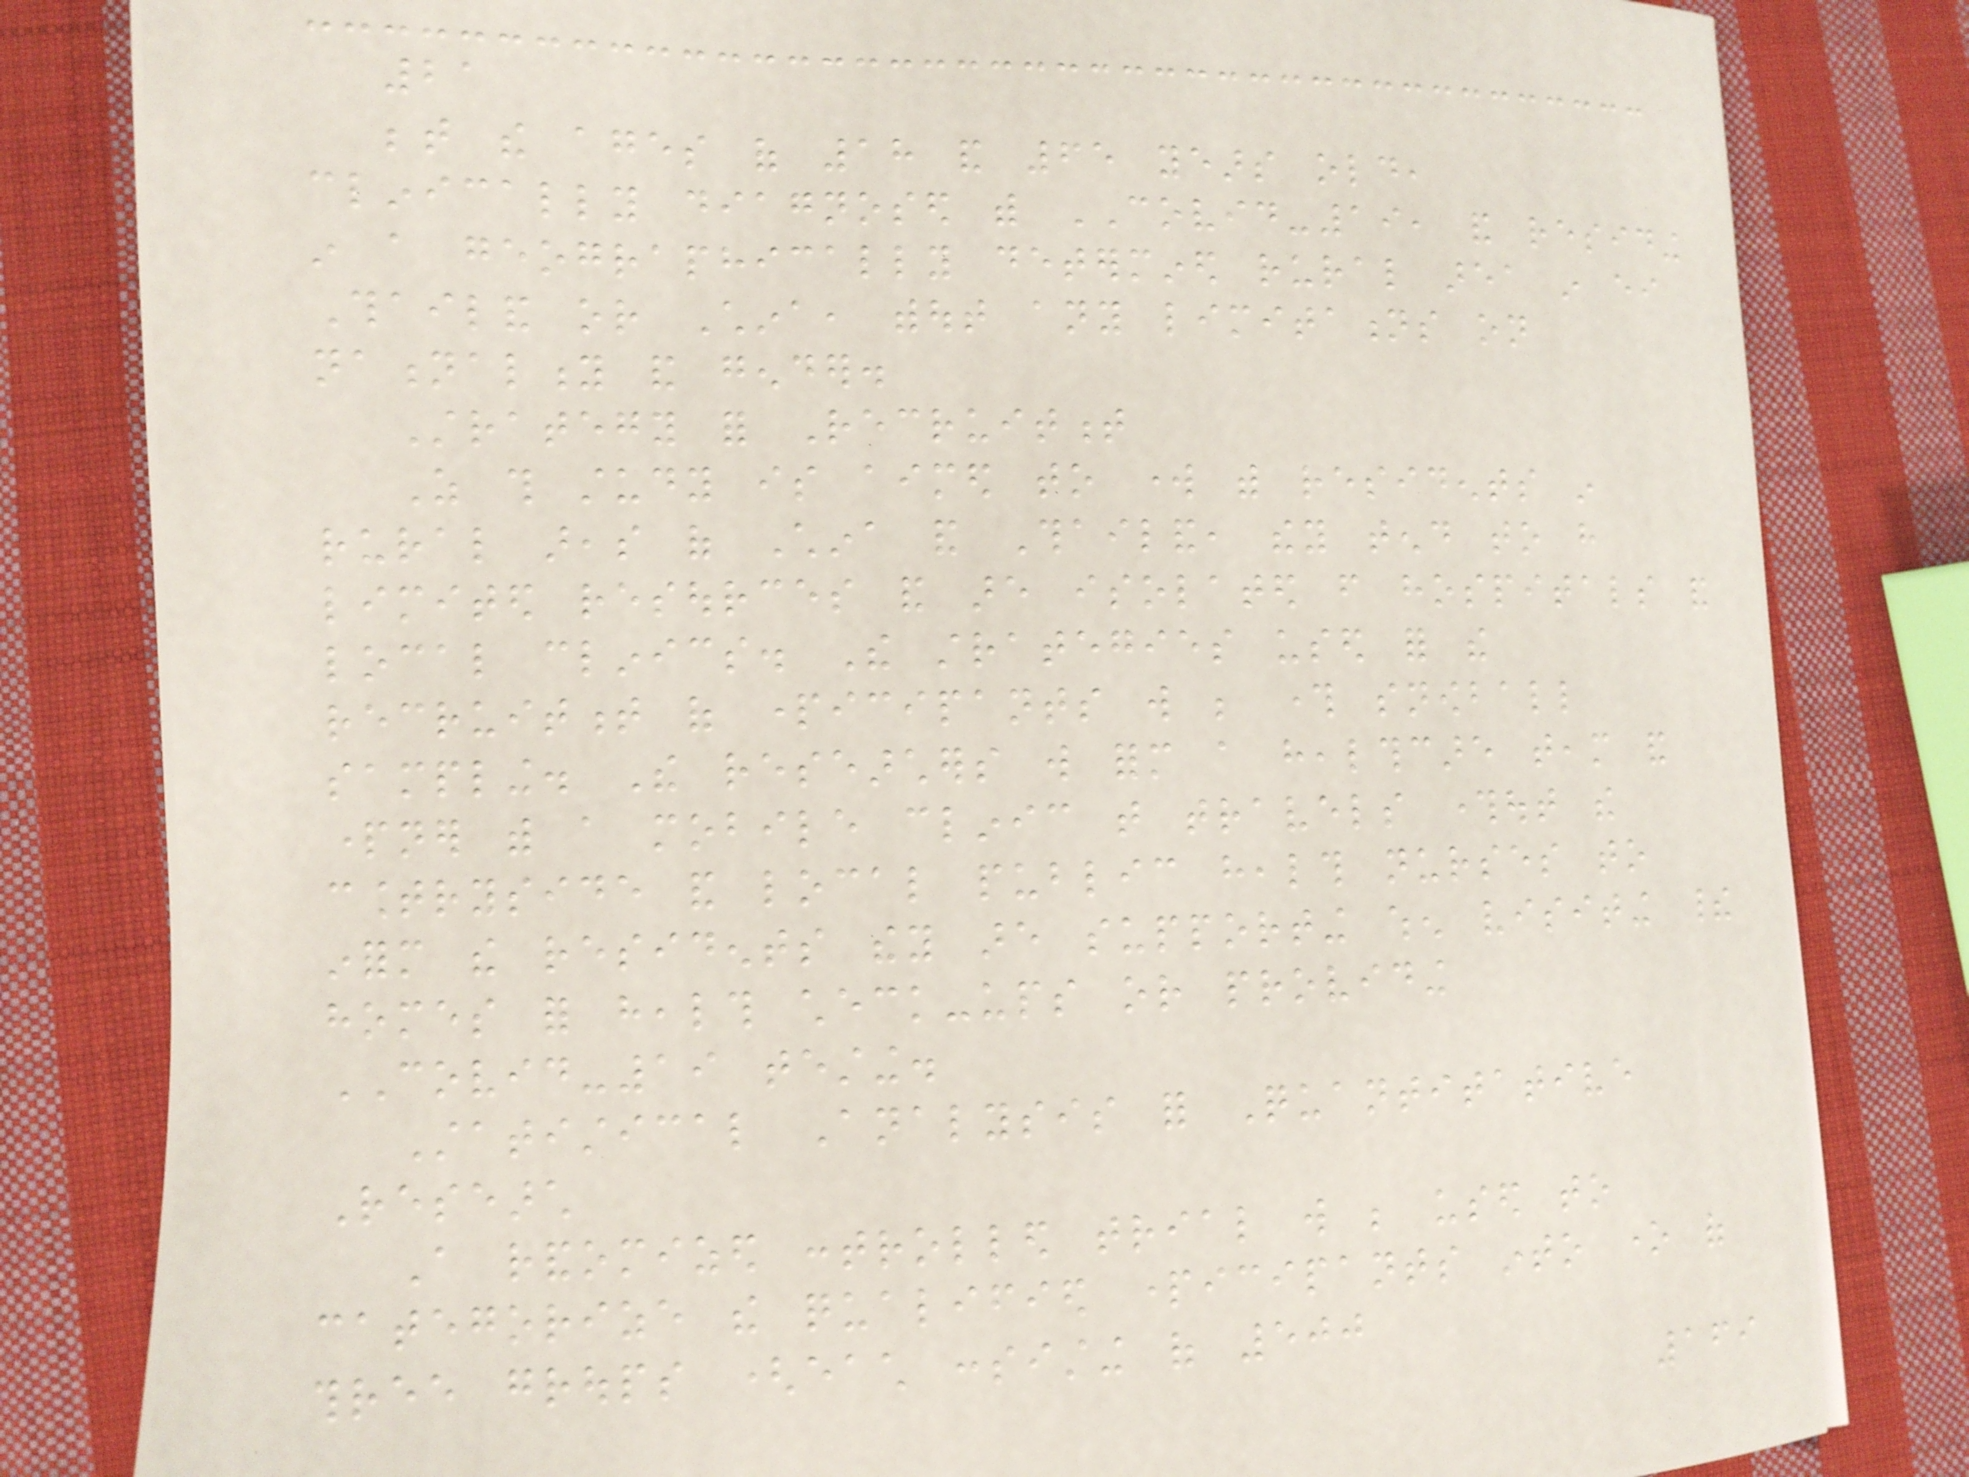21
between the ages of 18 and 65 years old,
clinically diagnosed with COVID-19, and residing
in a geographically determined rural area in either
Thailand or China, without any limitations on
nationality and gender.
Strategy for Recruitment
As this study is aimed to work with residents in
rural areas of China and Thailand, they tend to have
limited resources and are isolated from hospitals and
local clinics. The strategies used for the
recruitment of participants will be through snowball
sampling. The researchers will form a healthcare team and
partner with a mobile clinic that travels throughout the
countryside and local public health nurses to
inform the residents they are supporting when visiting their
homes for health check-ups or providing
COVID-19 testing.
Statistical Analysis for Quantitative
Research
A randomized controlled trial will be used to
categorize the qualified participants into one of
three groups (each consisting of 500
169
